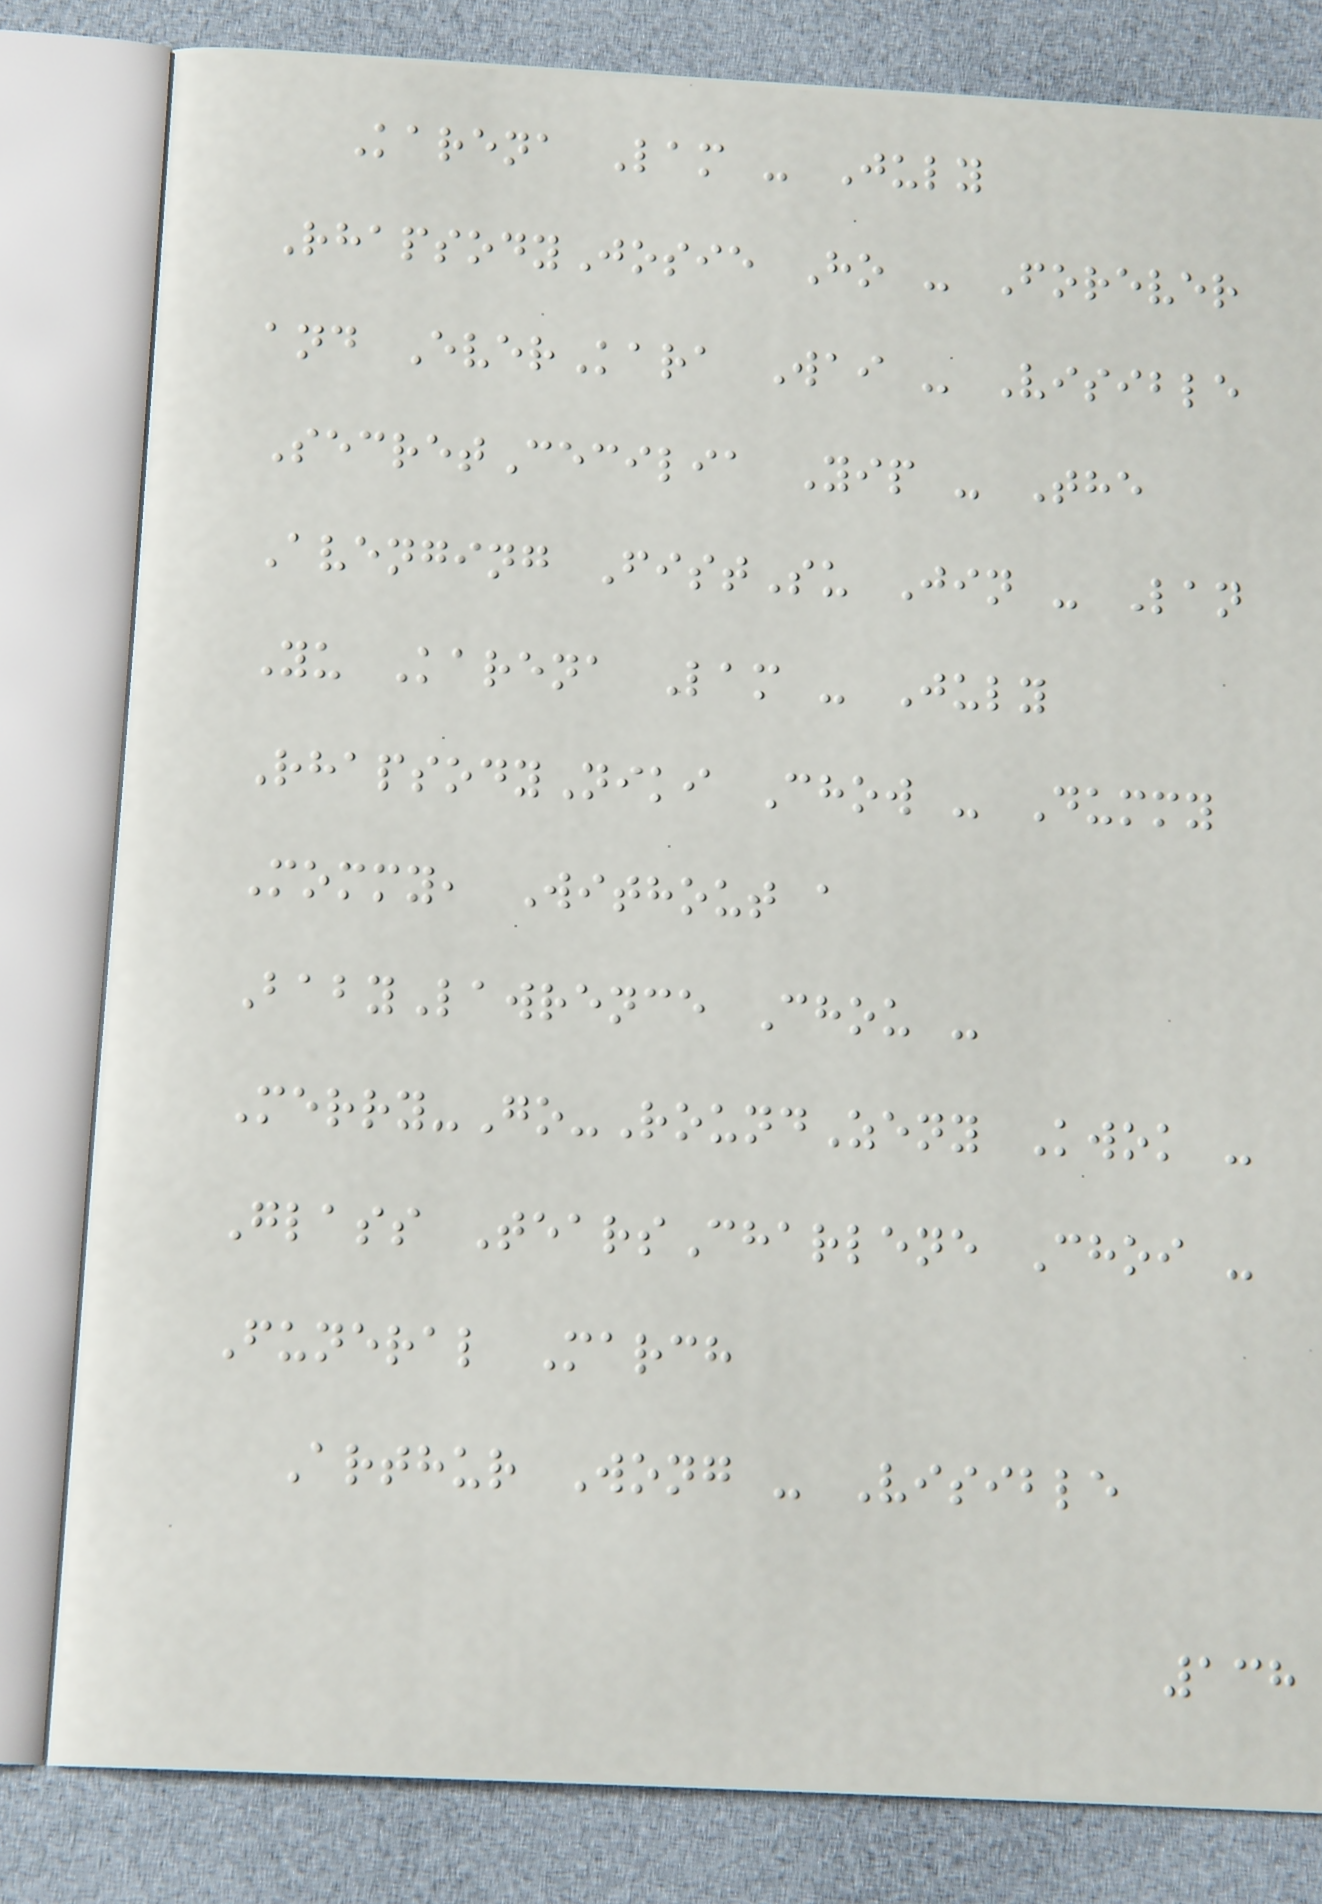Karena Lam - July
RhapsodyJosie Ho - Forever
and EverKara Wai - Visible
SecretCecilia Yip - The
Avenging FistSu Jin - Lan
Yu Karena Lam - July
RhapsodyNiki Chow - Dummy
Mommy, Without a
BabyLawrence Chou -
Merry-Go-RoundZeny Kwok -
Glass TearsCharlene Choi -
Funeral March
Arthur Wong - Visible
138
